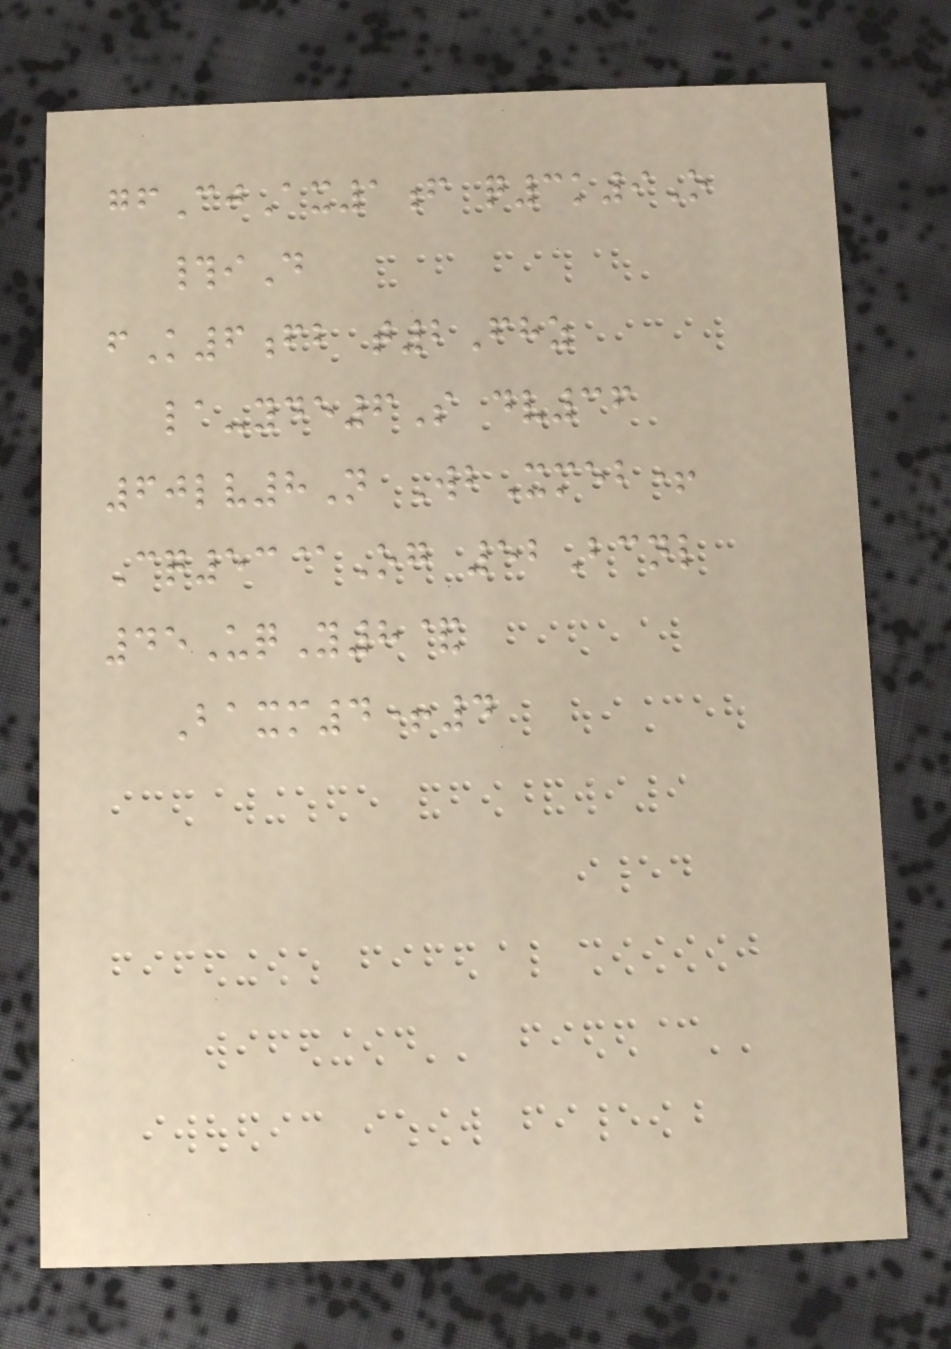gfCjAx1f q3k9O
#iD
fK6fb t2Fhz
la-yde6S dv36
60lv8N WbXmeb+
Cq53@Og 52Bcnl
45UqY8&
Baxm4+4
